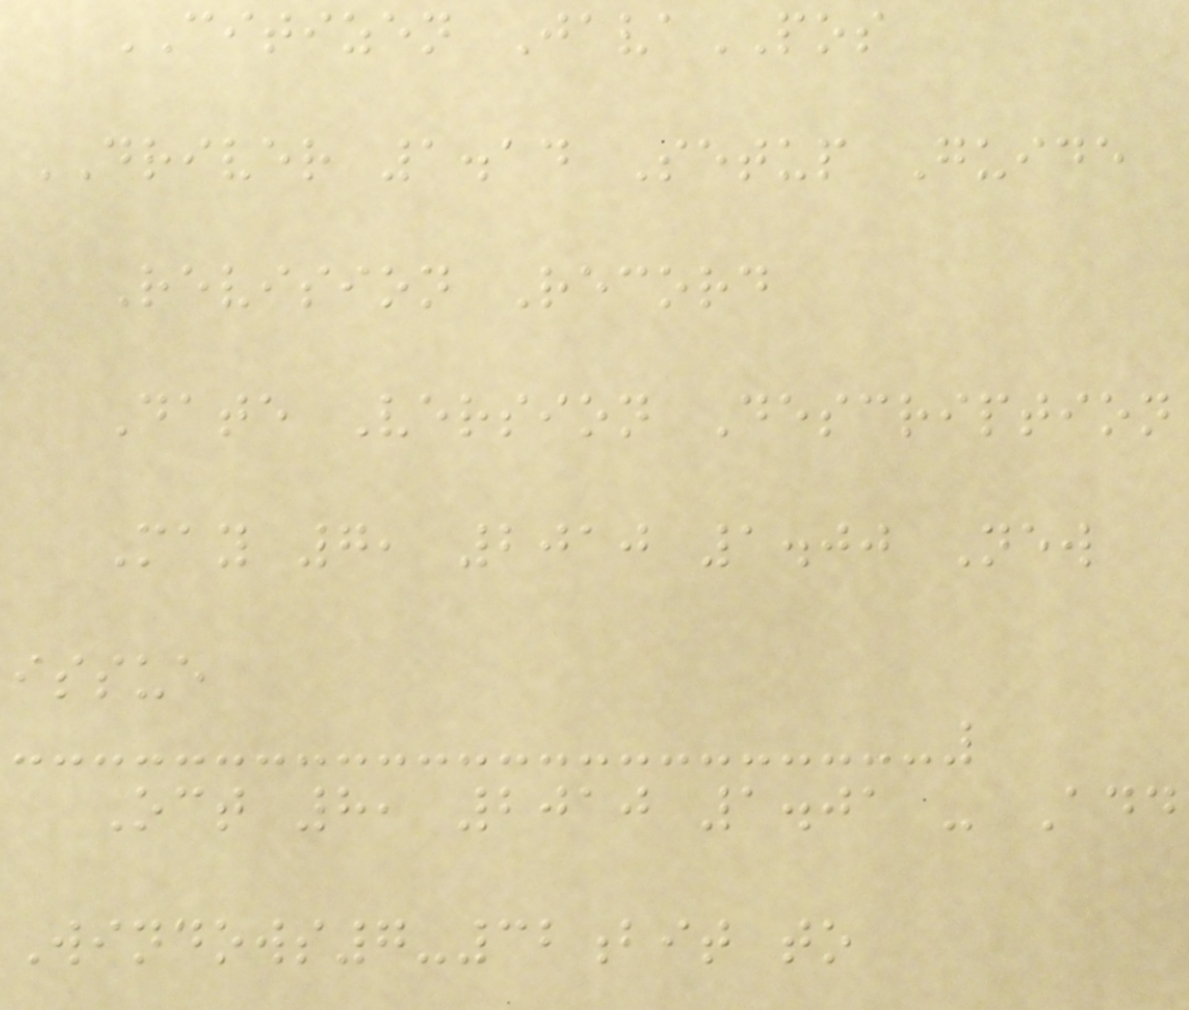CITIZEN JavaPOS
DRIVER 1.14 Setup Guide
Revision Record
Date Version Description
May 7, 2010 1.00 New
issue
Oct 8, 2010 1.01 - Add
Windows7-32bit to
